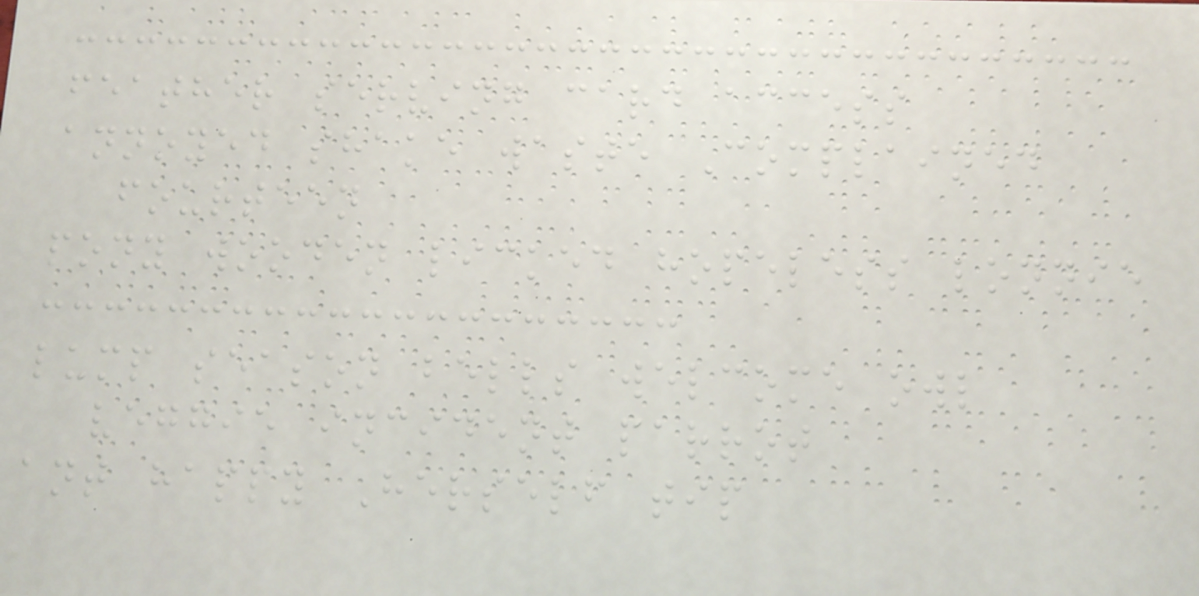feather serving card access
annoyed shake waste Complained
fourteen
pony wooden licked hopeless lonnie
lump season bells welcome owl
veggie incident parrot
ant happy Herself tip
